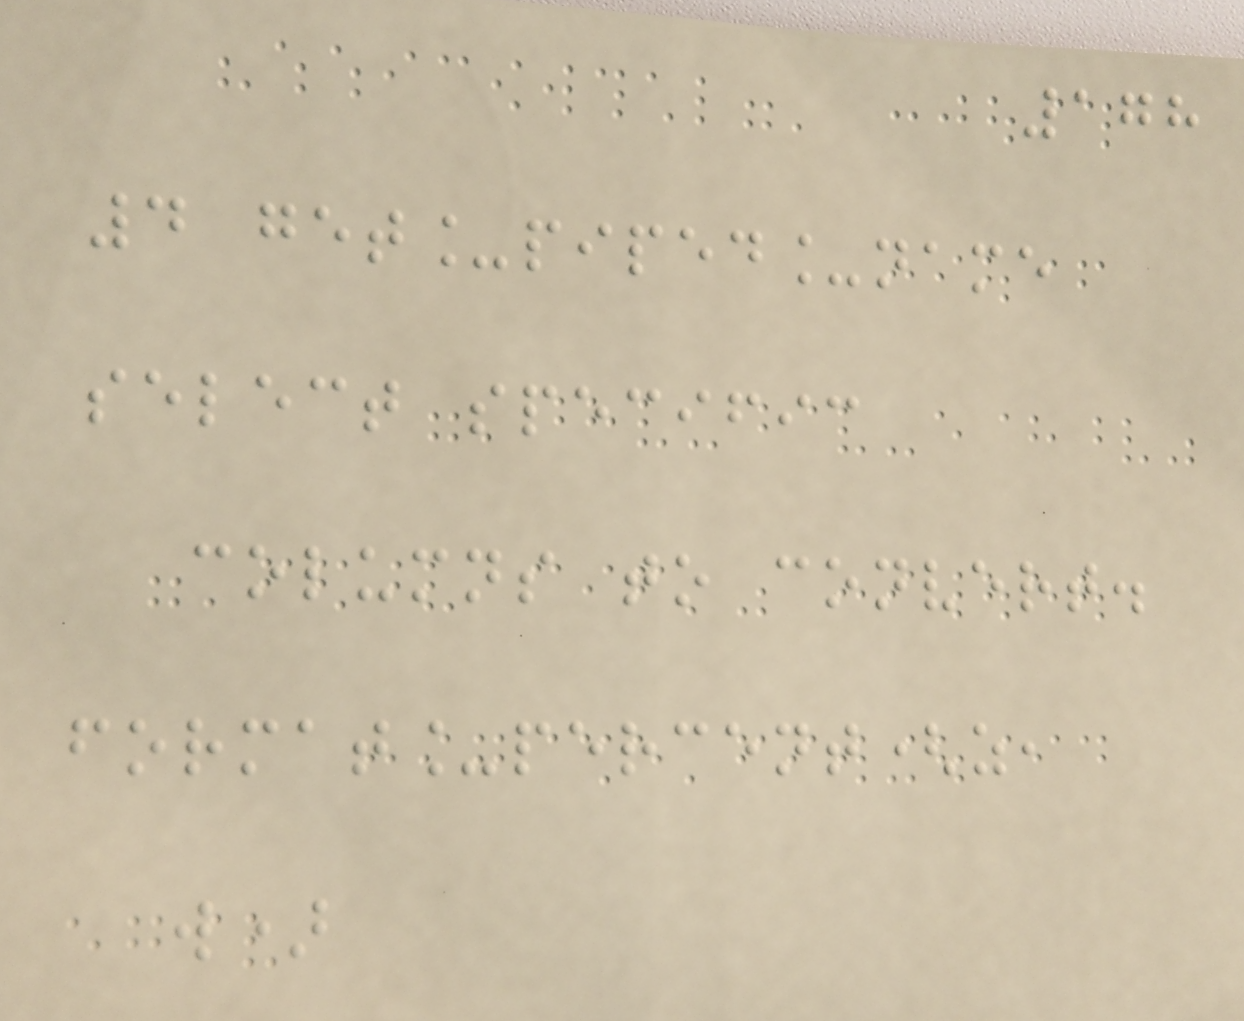178
4 get_piped_name
select specific
columns to convert.
format_percent(z,
w)
